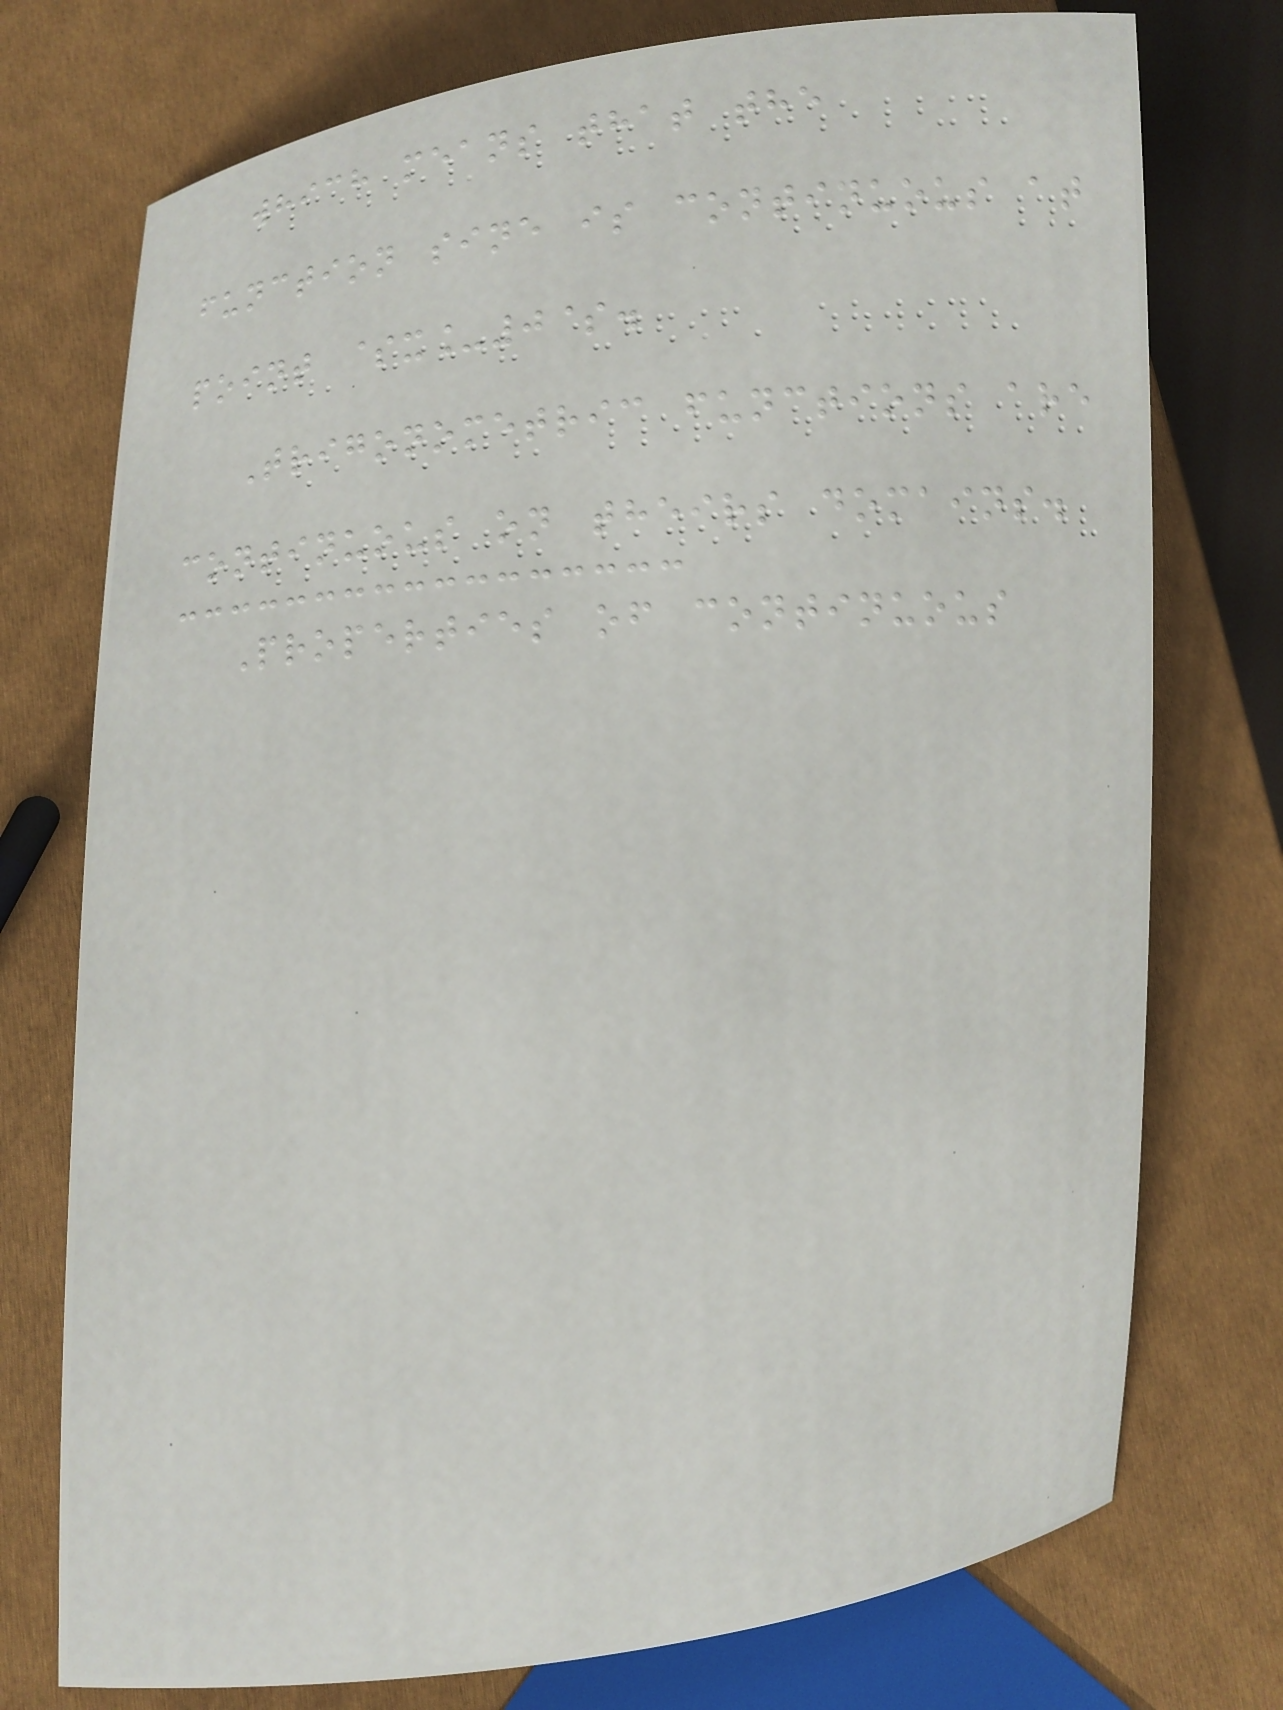which means that the
function sine is continuous at
point $x_0$.
Trigonometric functions are
continuous on theirs domains.
Properties of continuous
